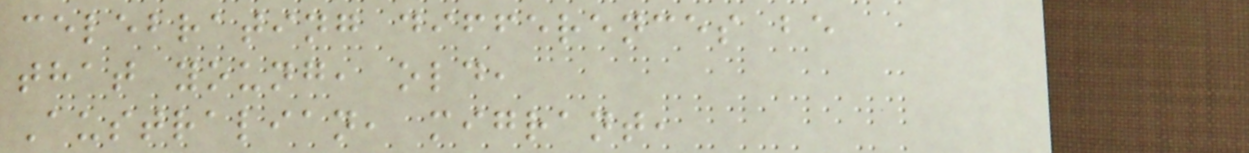celebrating differences be
that young, old,
Australian, migrant,
